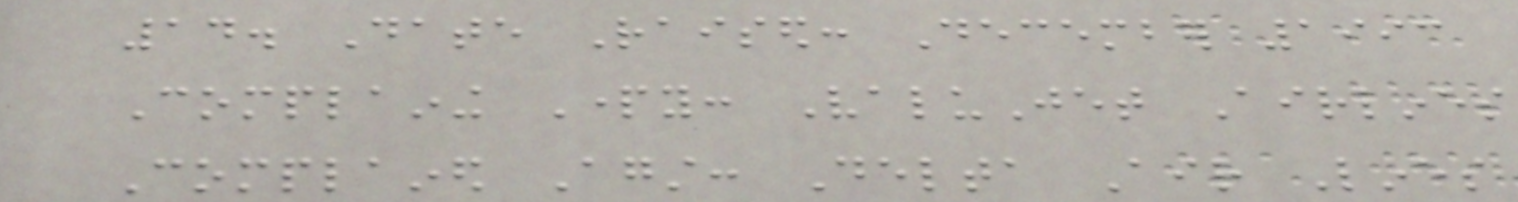14. Date Raised: December 1993
Complaining Party: ValuJet Airlines
Complained Against: Delta Air Lines
